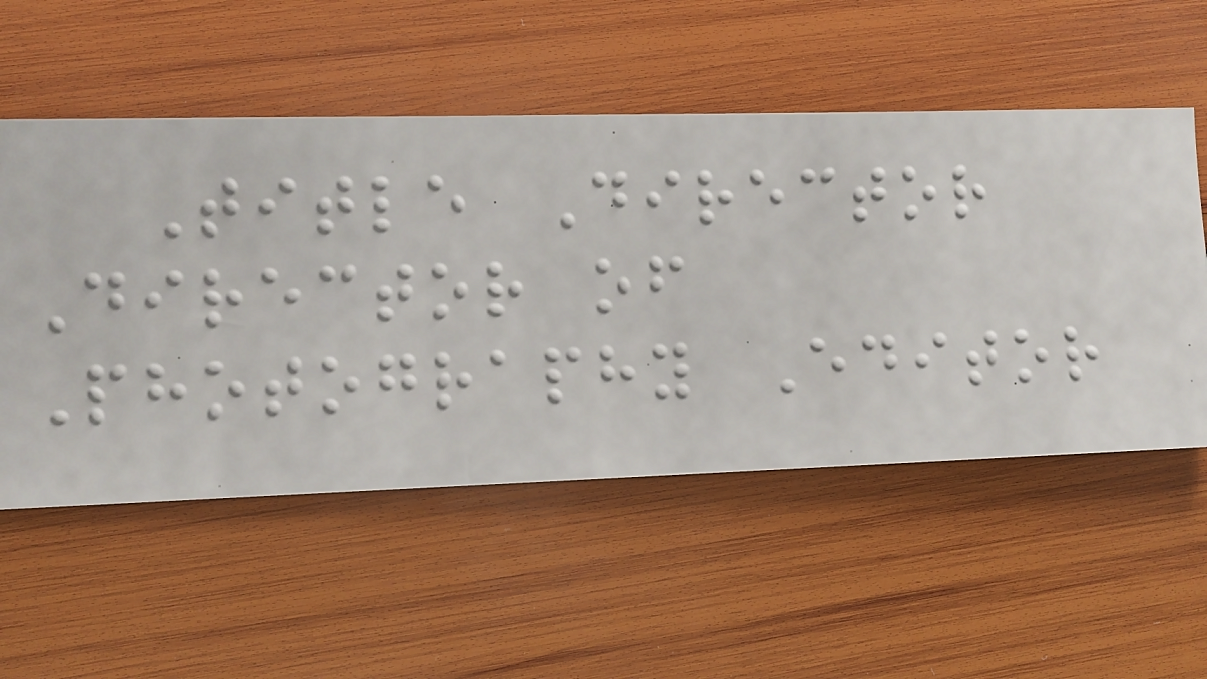Title Director
Director of
Photography Editor
